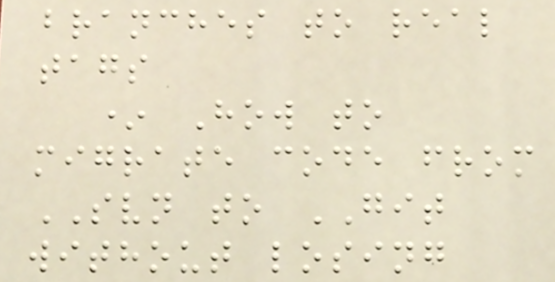branches to real
tags
* How to
migrate code from
SVN to GIT
without losing
